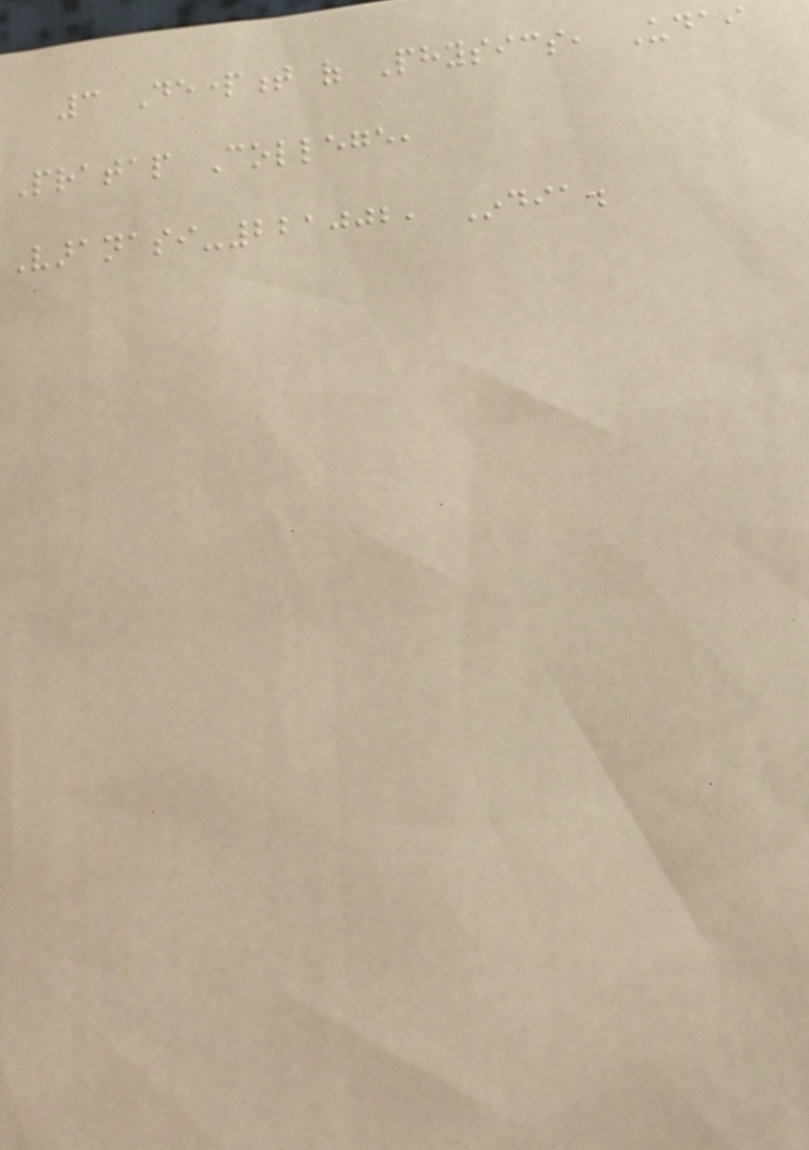3 Department of Physics, Udai
Pratap College,
Varanasi-221002, India.
